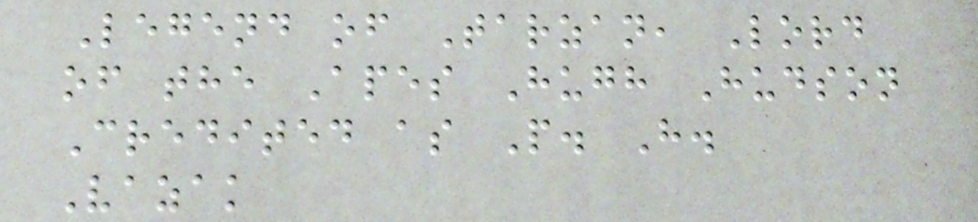Legend of Tarzan, Lord
of the Apes Hugh Hudson
Credited as P. H.
Vazak
